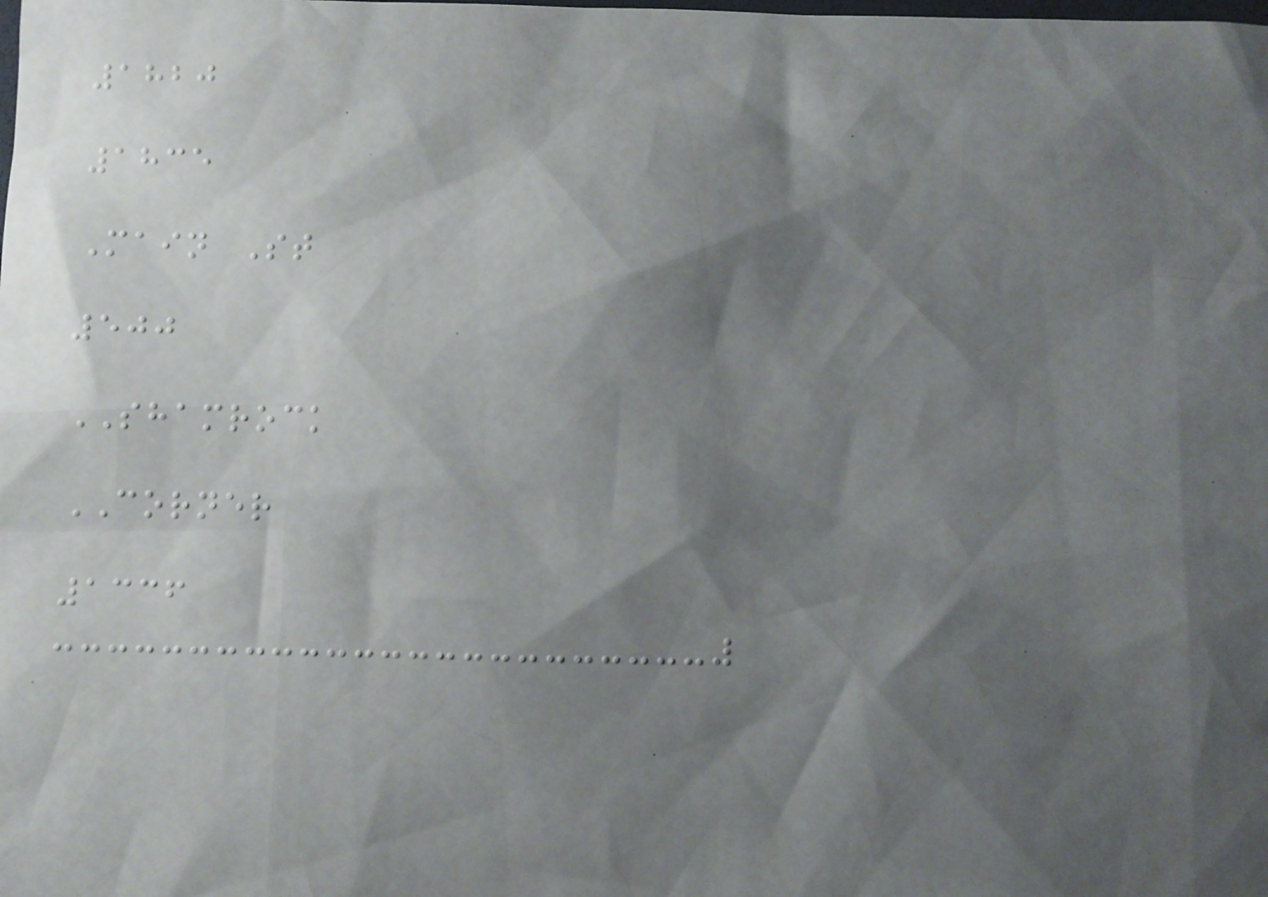1820
1835
Main St
500
SHAMROCK
CORNER
1336
